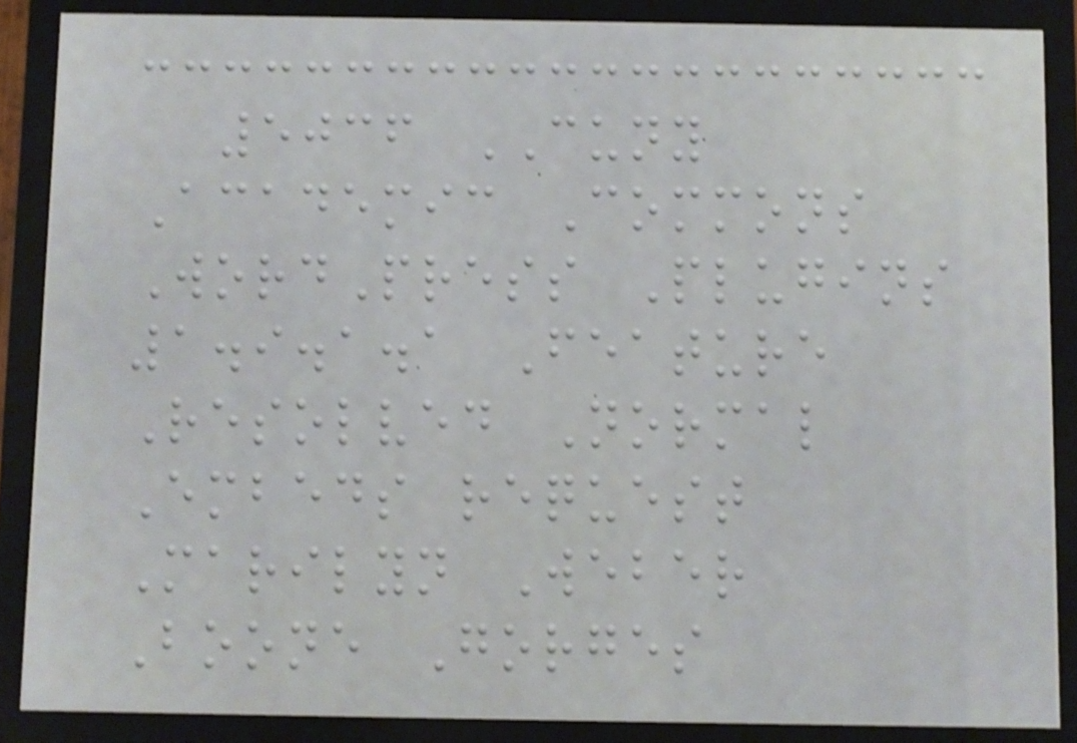5036 CUNY
Academic Commons
WordPress Plugins
1.9.1.1 Feature
Resolved Normal
Embeds request
Marilyn Weber
Boone Gorges
